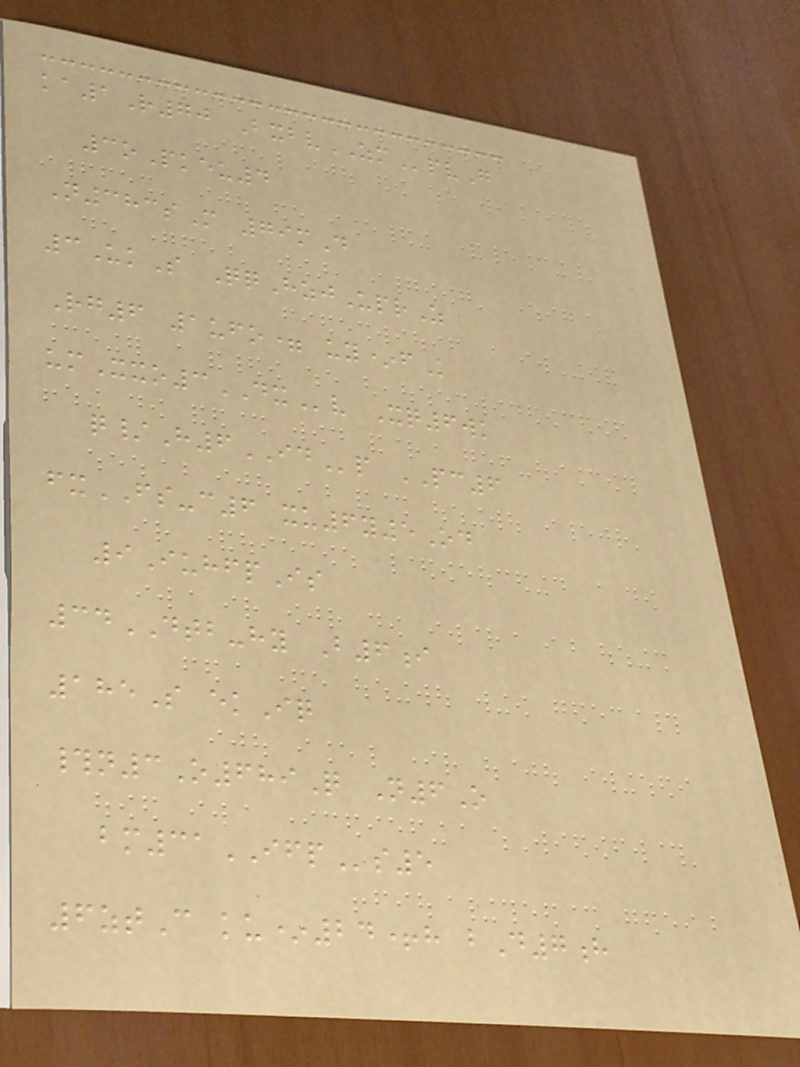ka1R70 BxbvZMpvG
3oPkeu4
N383sM 79mD
3UkS QqHzjUprZ
Rg6 1ufo= uy*fK
umXxo3DXv Xq6wk
q/H6IDp PC6
fxFS-c6 xu6y5Od
9IuhfpIs
34DTB-hy B6i
185S ekIq
#n3O689Q N6O
bm31IFPs5
6ztC ku*24+h bD7h
